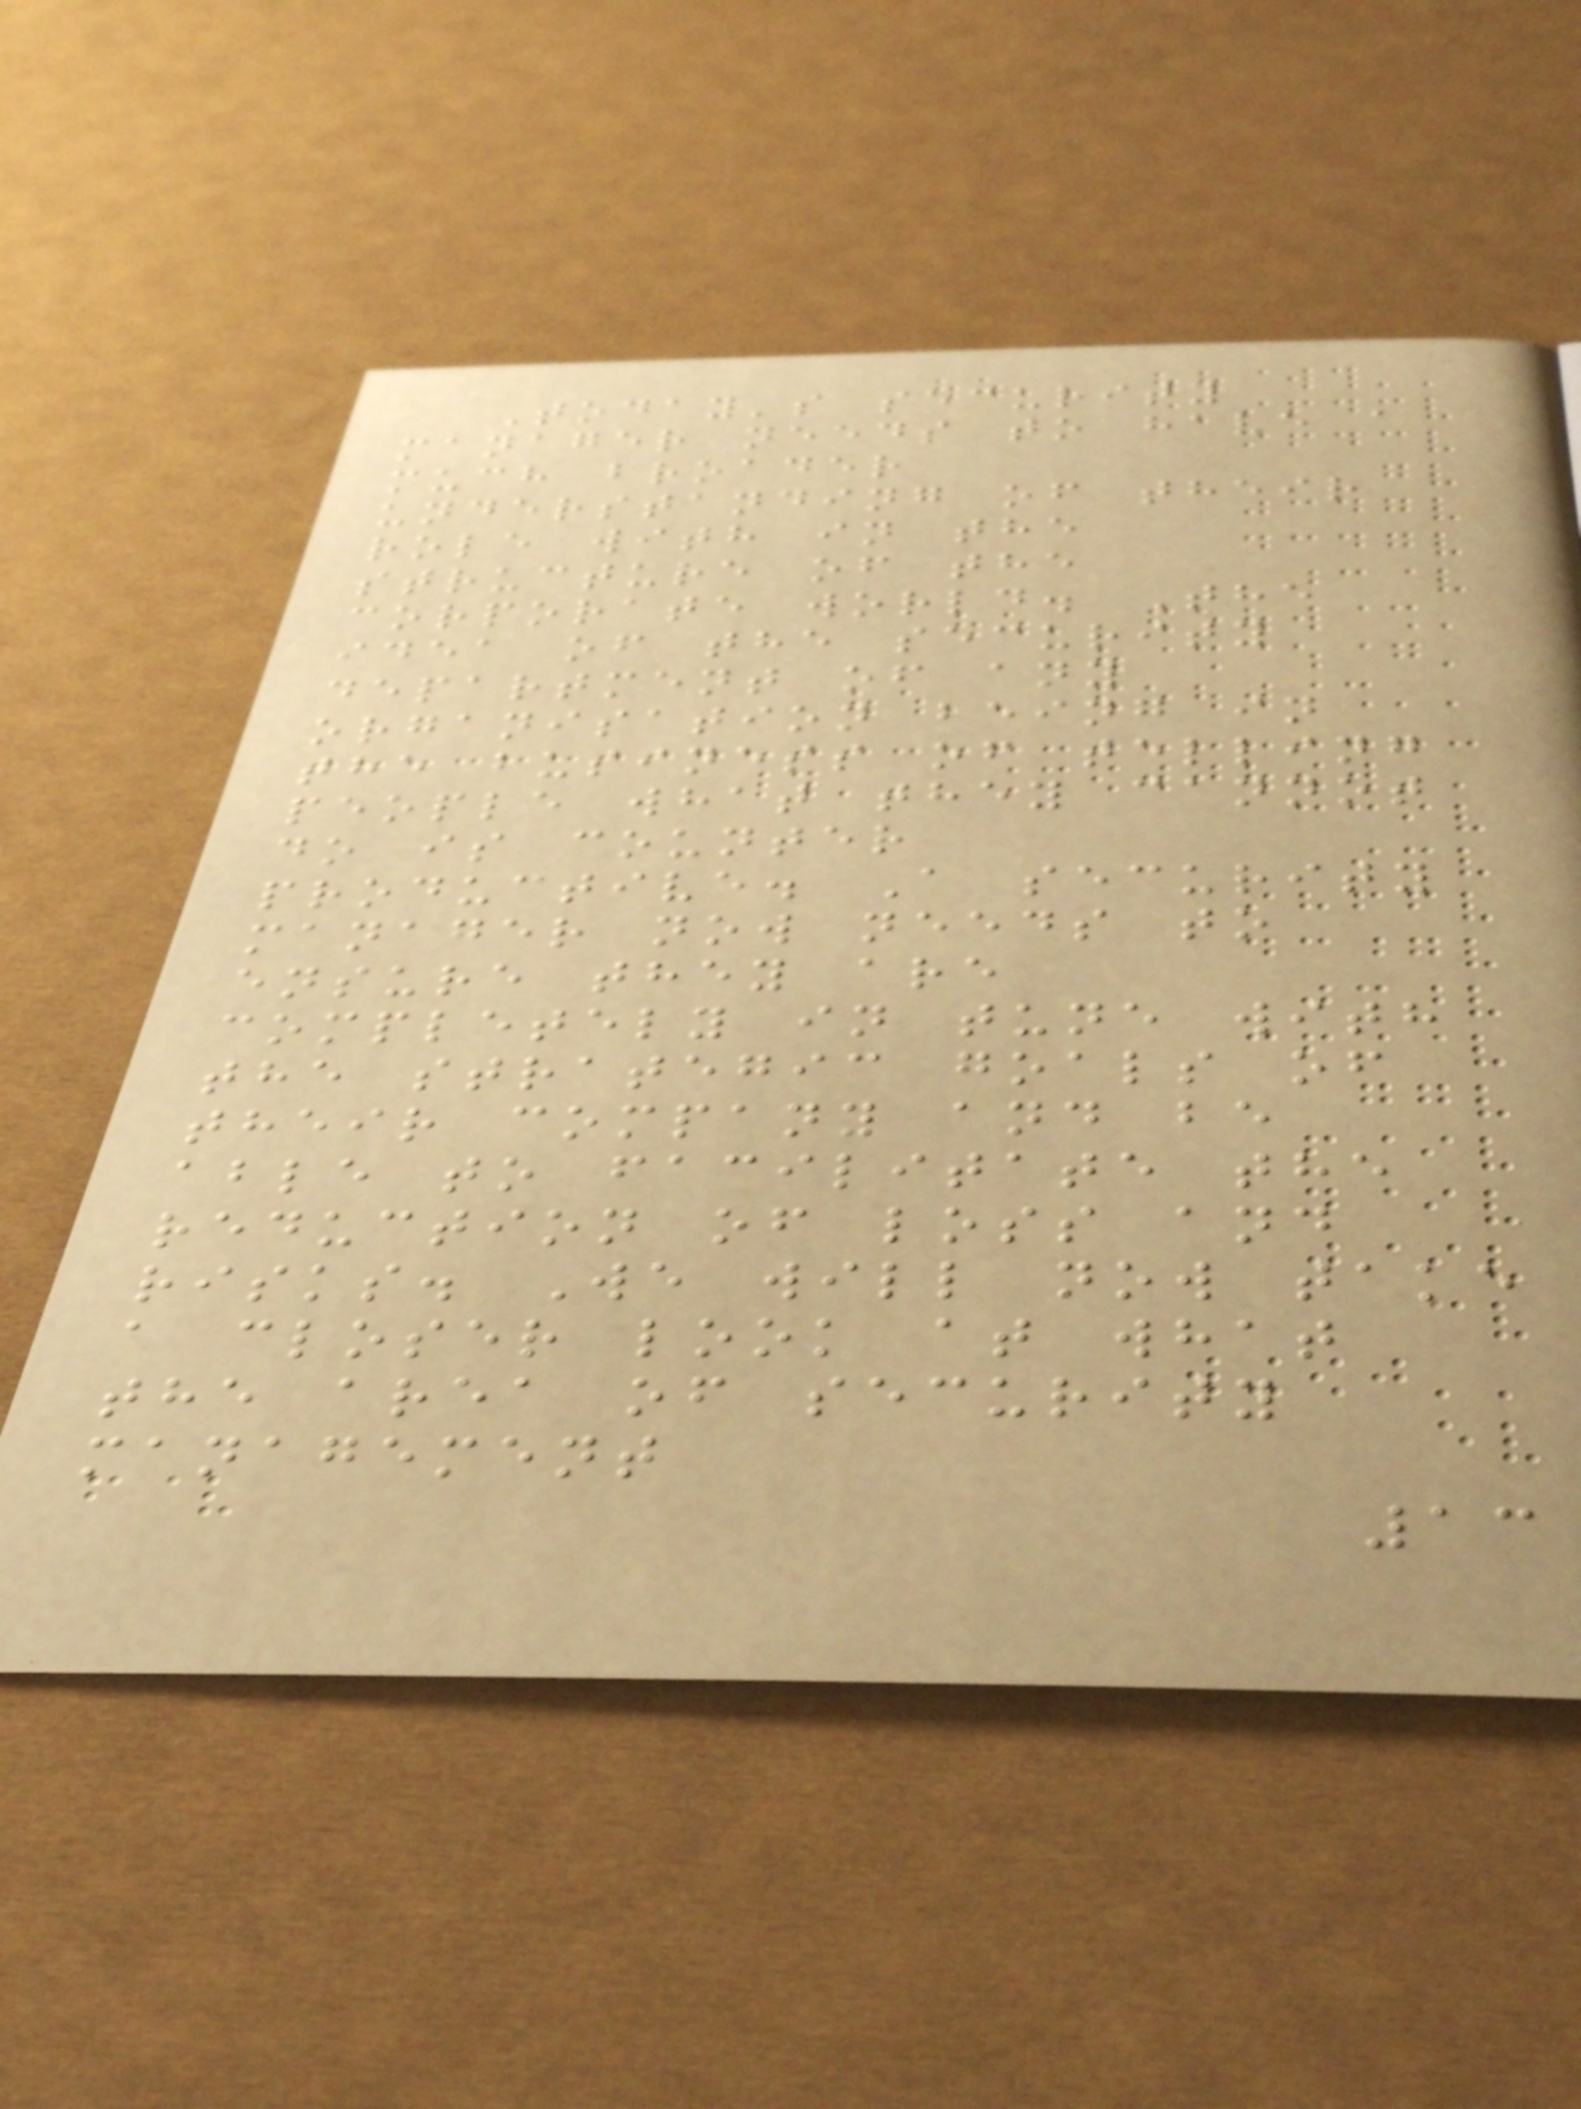Today's security
manager needs to have a
much broader
understanding of their
role with in the
structure of the
corporate world. The
idea of the security
department of any
organisation being in
the business of telling
people what they cannot
do is counter
productive. A security
manager now needs to
ensure they are
completely in tune with
the strategic goals of
their company and be
able to facilitate the
reduction of loss and
risks. We will now take
a closer look at what
the area of security
management
13
